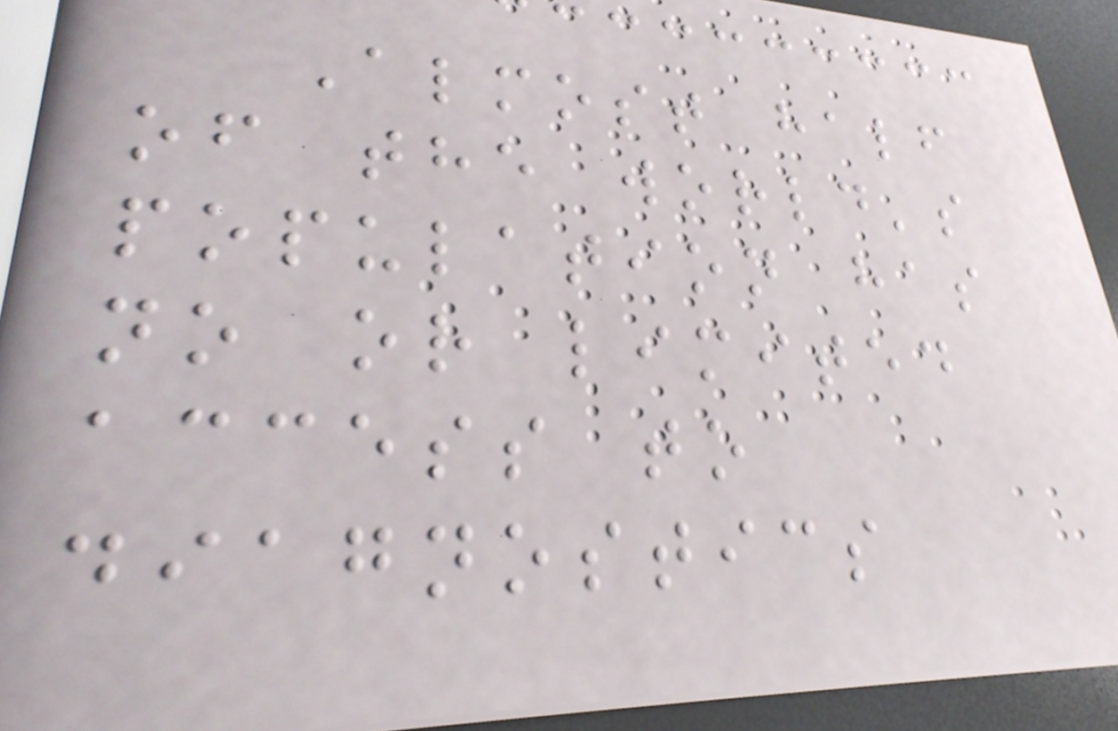Almost half
of the world's
population has
no or limited
access to
diagnostics
